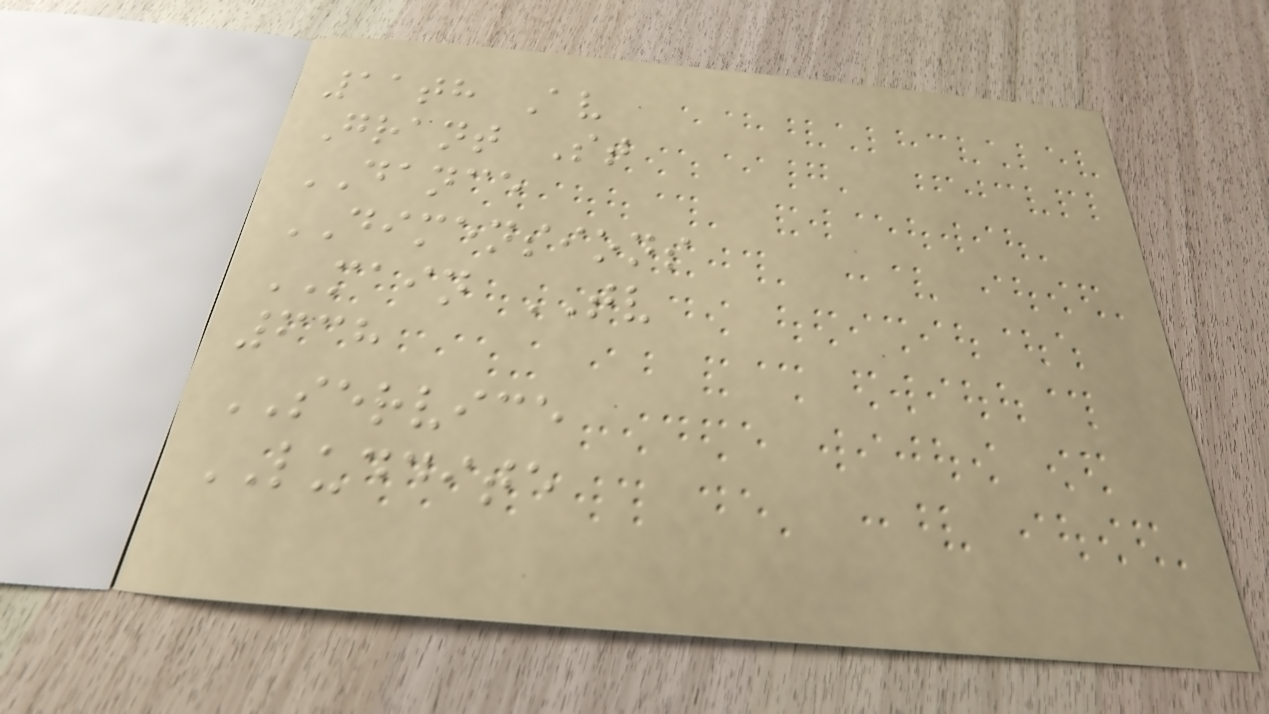11th Av
Grant St
DANCE
DIMENSIONS
MAIN TV
638
SERVICE
LUDDITE
